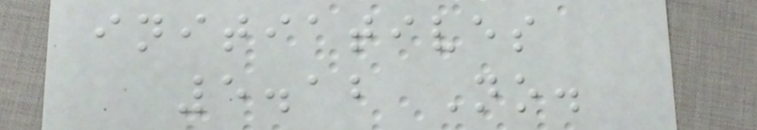initiatives
5.12 No.
